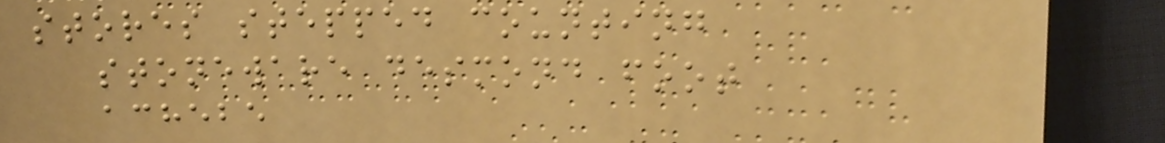stores stepped counting
stoneware desmond foot
achebe
